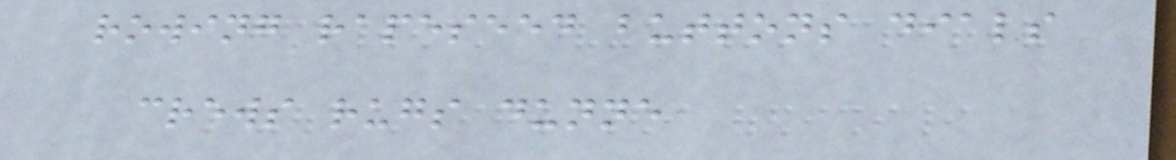rowing rapeseed buttons dials
crews rugs dunne
